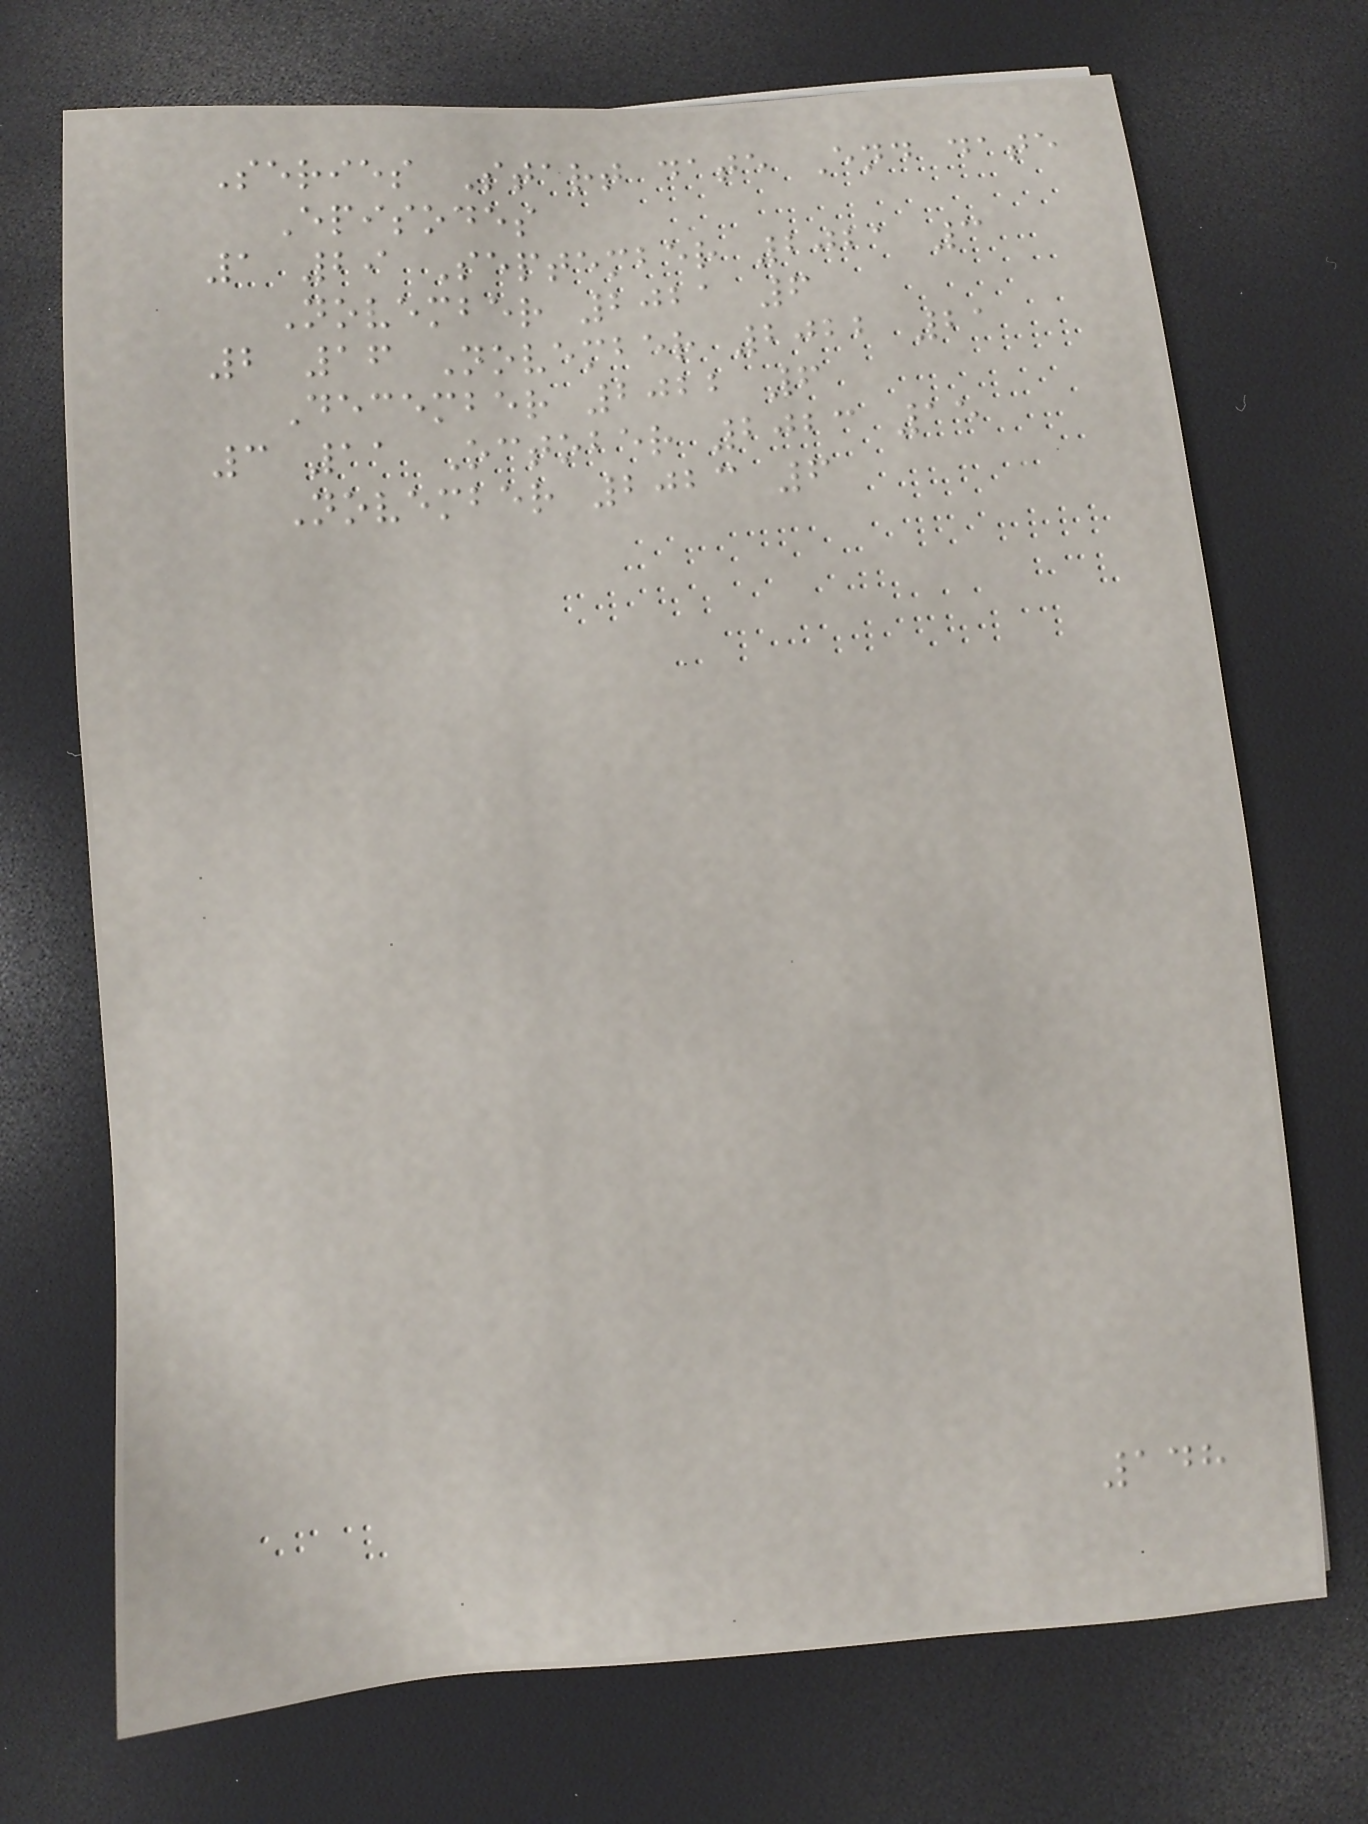Series Start date End date
Episodes
1 29 September 2021 3
November 2021 6
2 16 November 2022 21
December 2022 6
3 11 October 2023 15
November 2023 6
148
